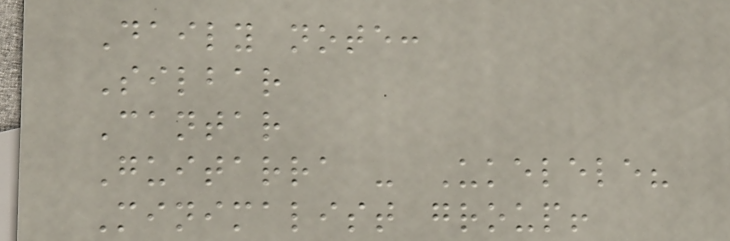Daily note:
Silbar
Cantar
Guitarra - Ukelele?
Minimalist group!
